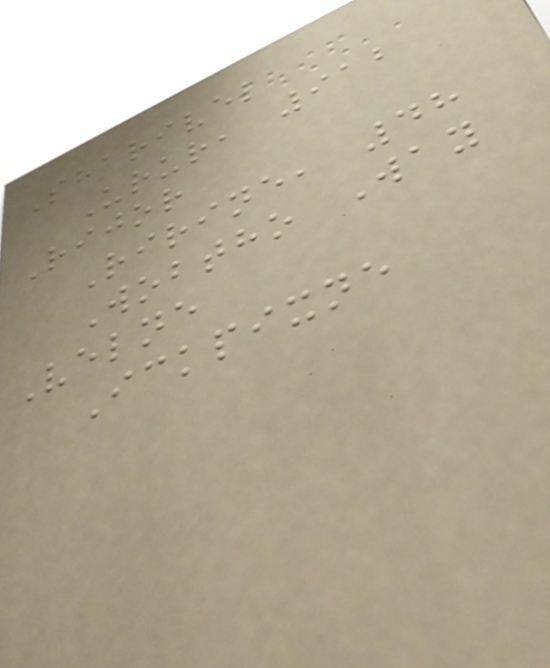Sharivel
Urur, 912
Rijor
Ririne, 48
Wobtho Way
Velne
Ickpixne
